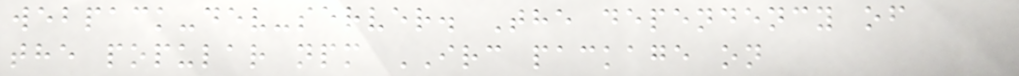webpack-dev-server. The dependency of
the popular npm IRC package on
